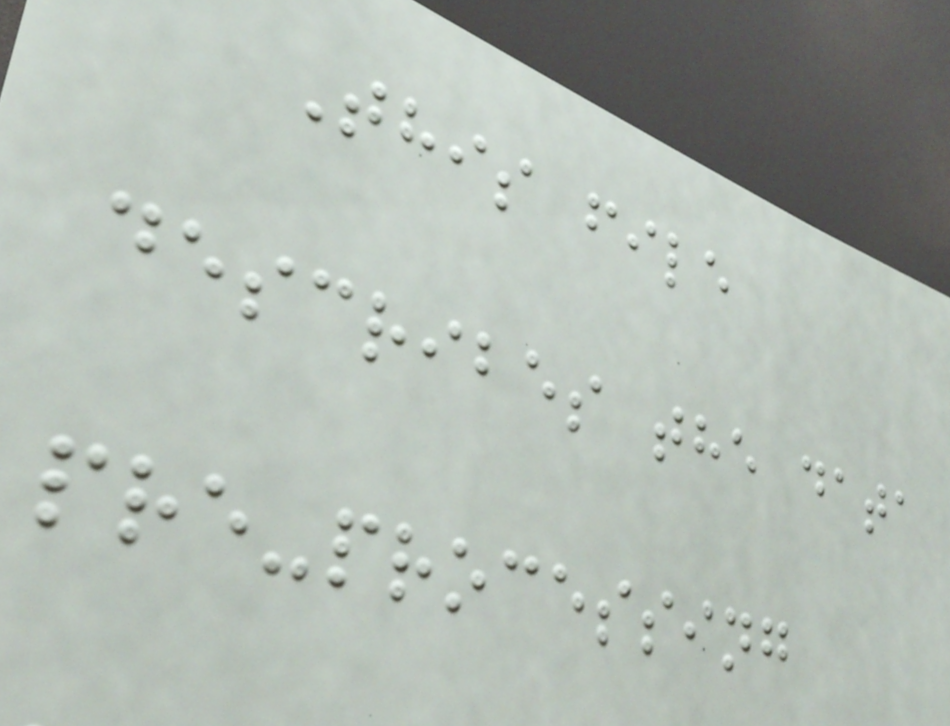This file
describes the data
pre-processing
